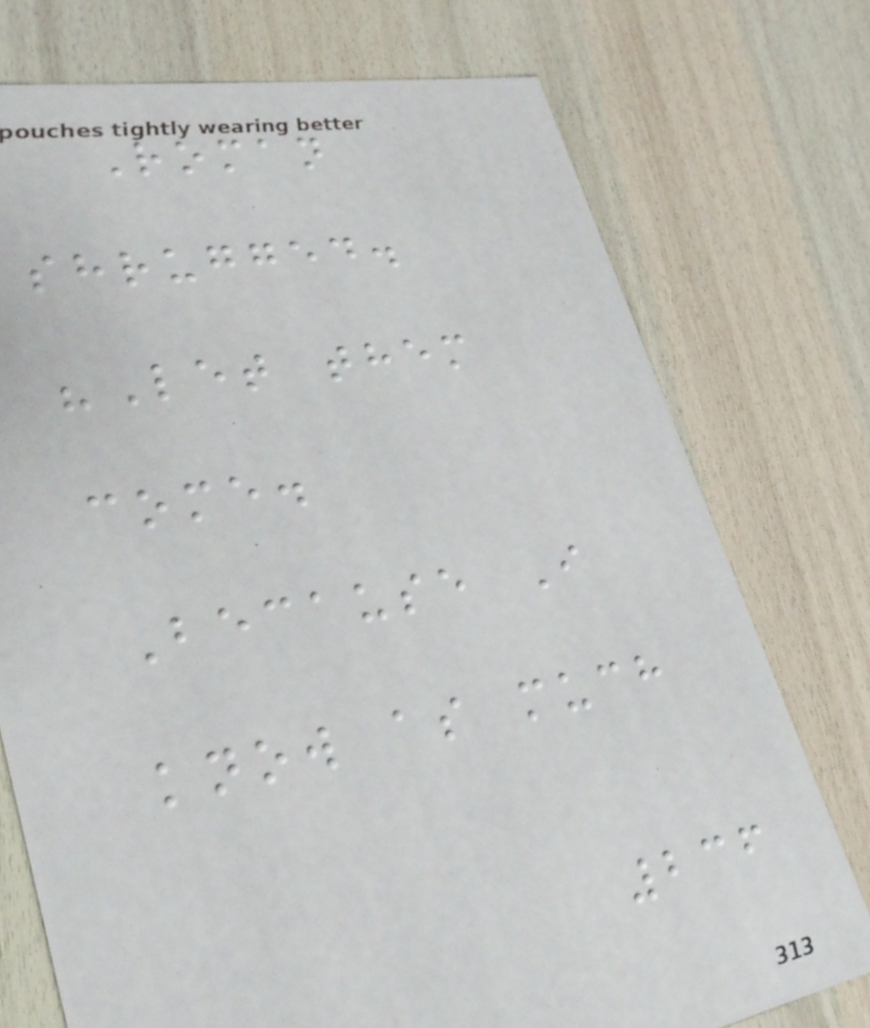Roman
shrugged.
"Let them
come.
Because I
know as much
236
